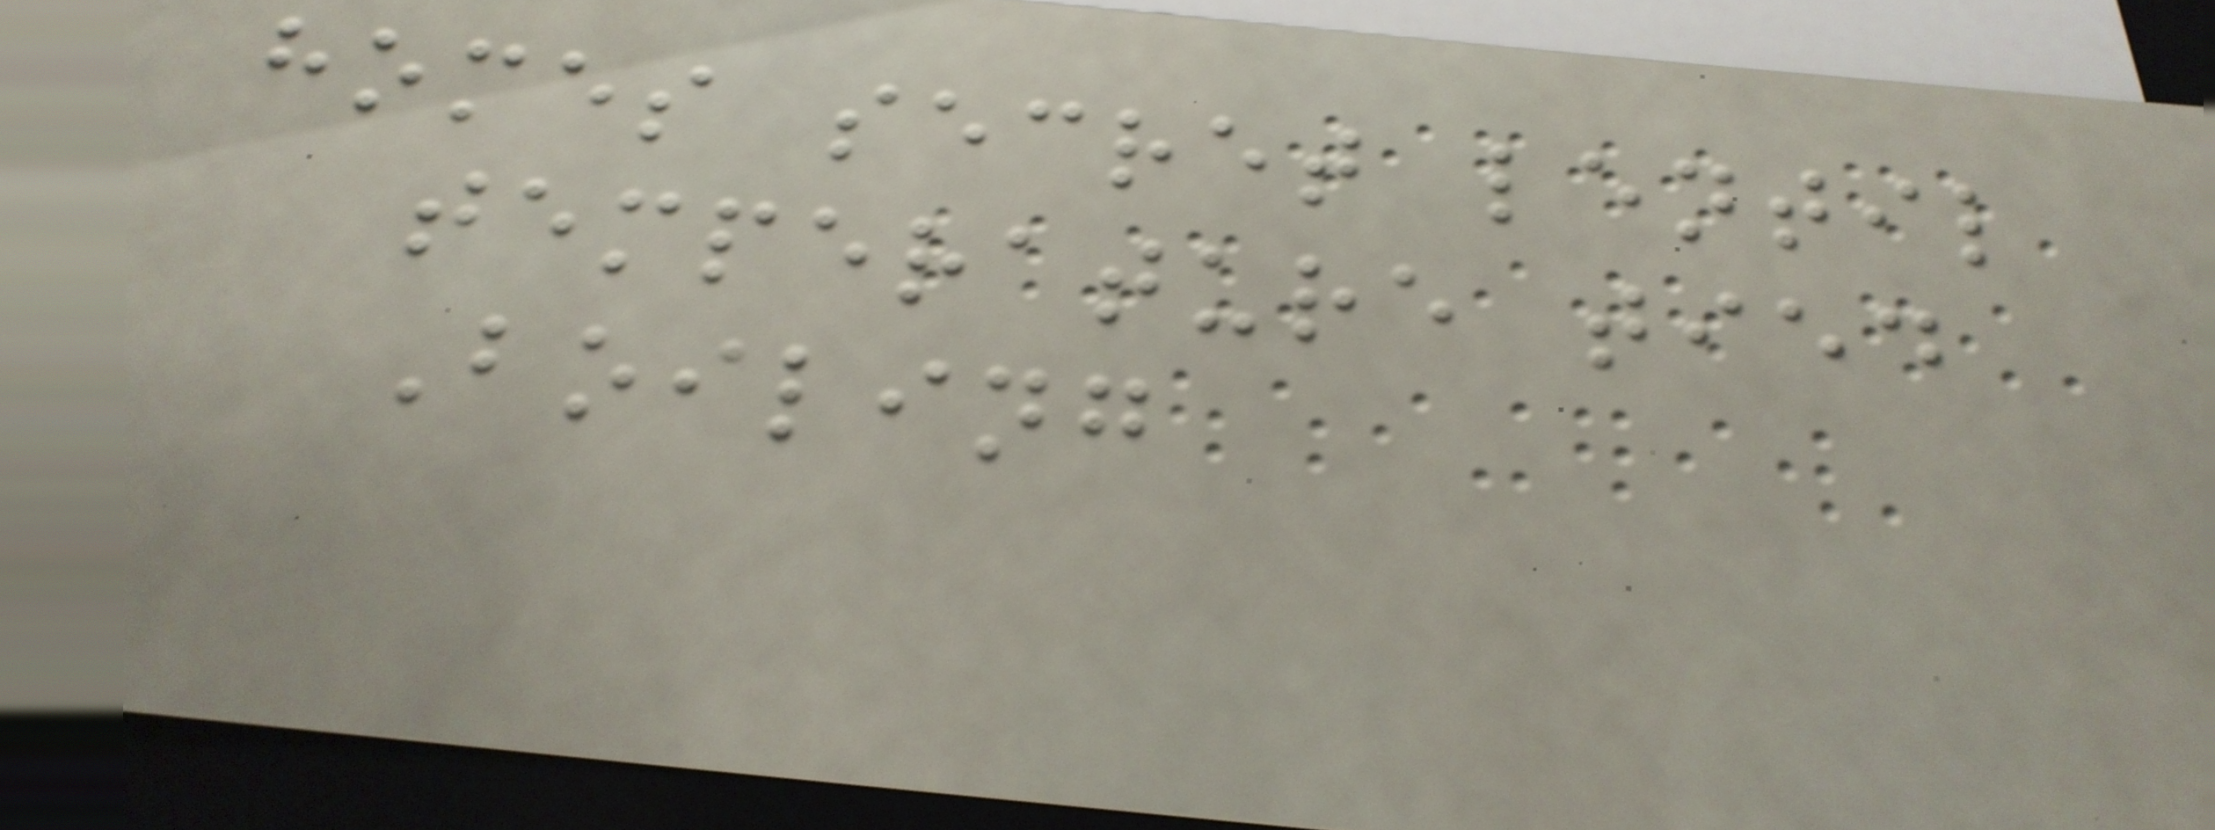homes secret lentil
temperature tied
Boiling
